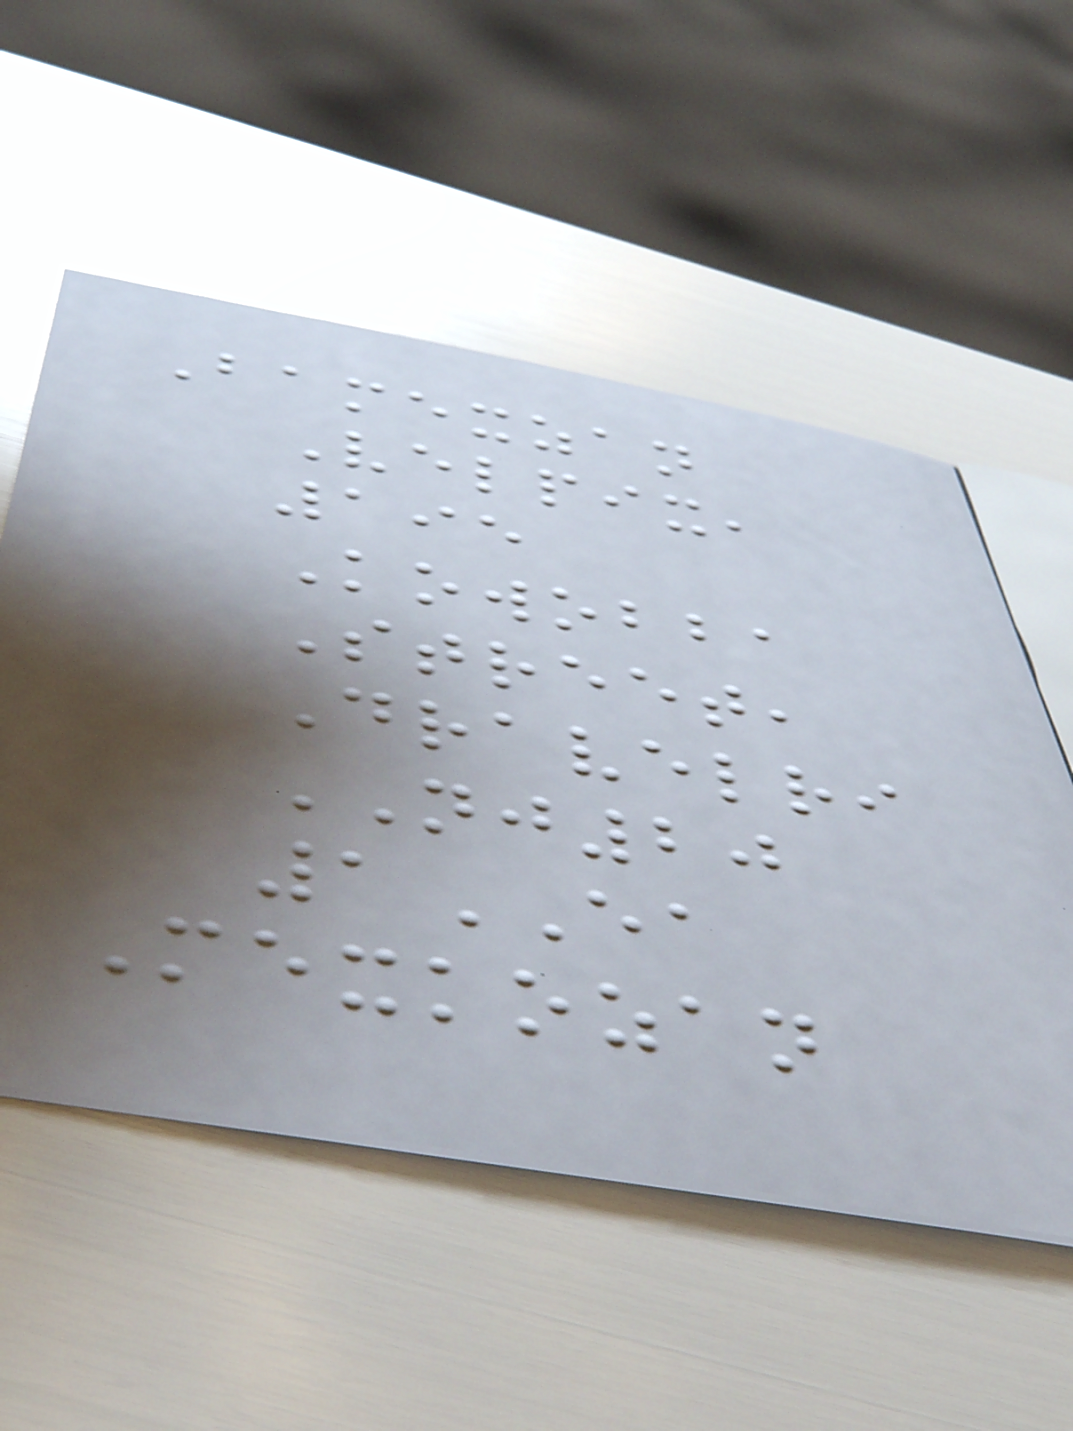Bamexzan
Velpix,
195
Kowobba
Street,
Dravelri
NJ20
1EA
Mexkozan
